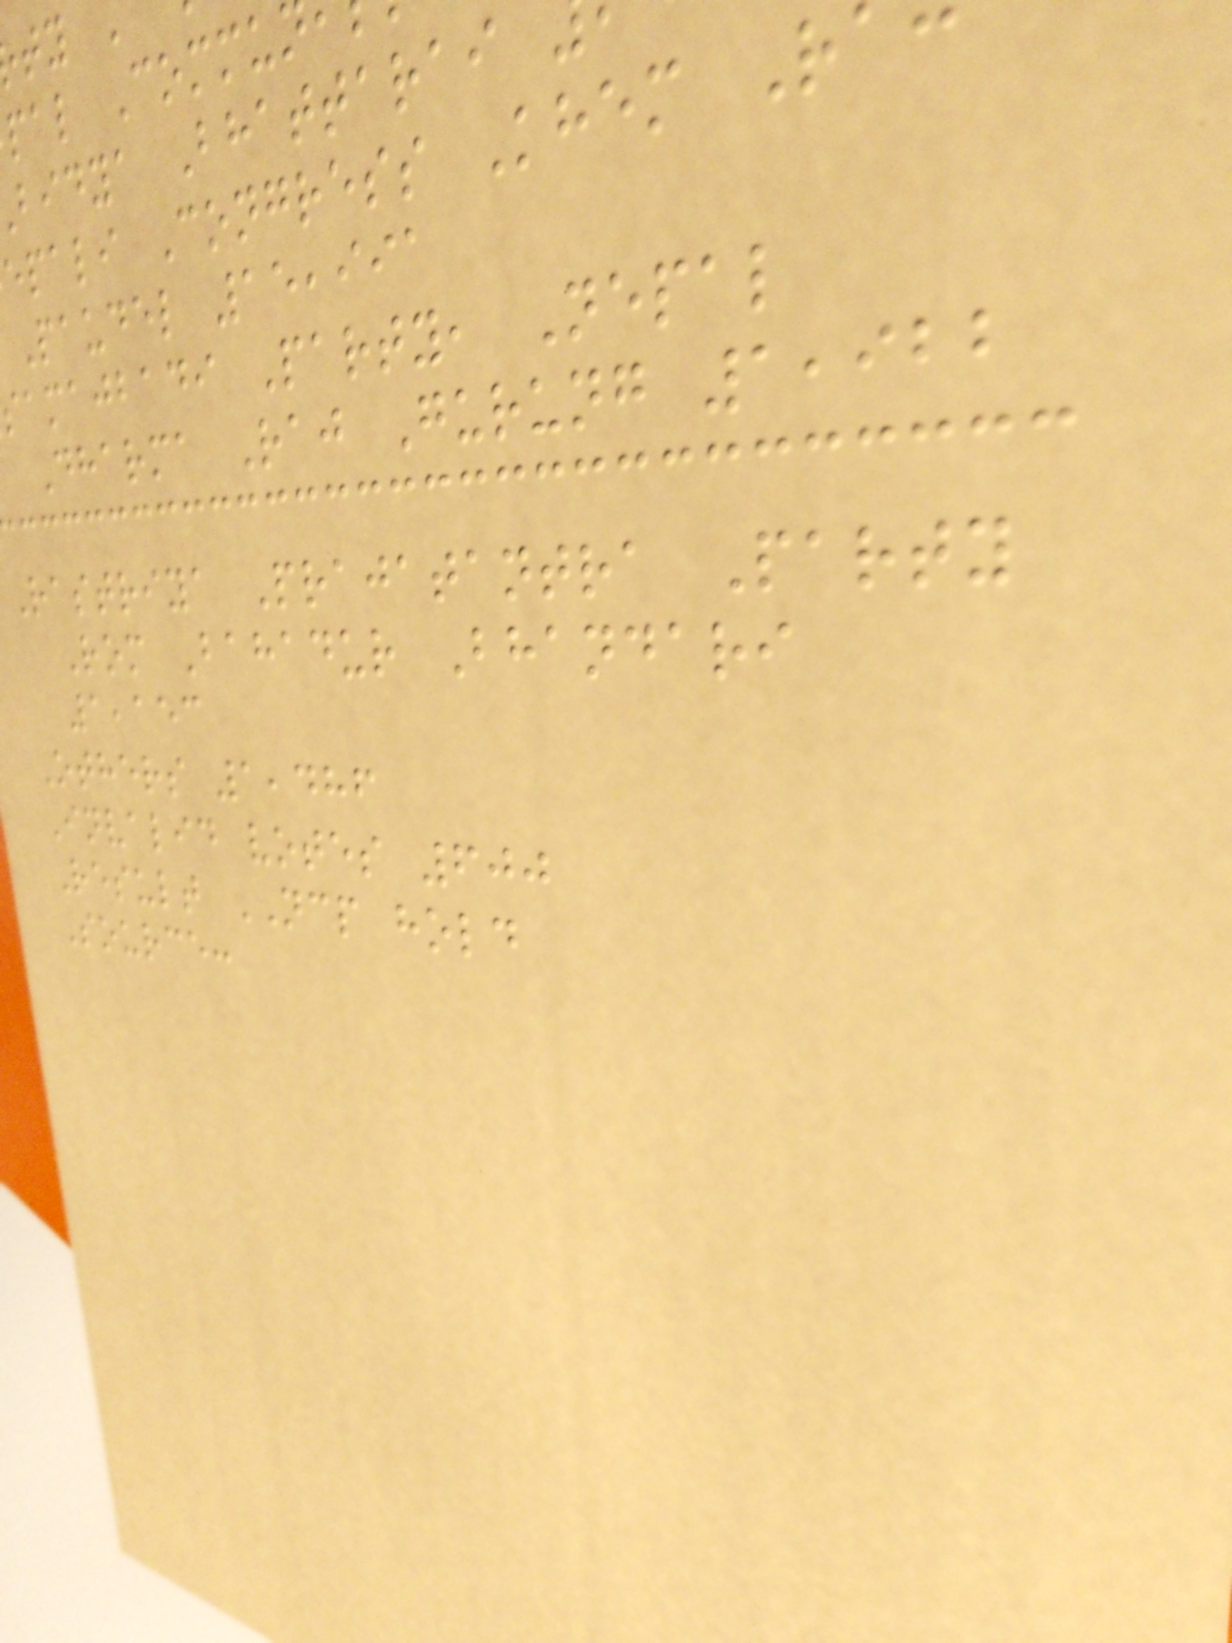pal Commu
bidya Bhattarai
epali Congress Khem R
Paudel 15,991
samajbadi Party, Nepal
Dharma Raj Gurung 1,922
Rastriya Prajatantra Party
Rom Bahadur Bhandari
1,153
Others 1,486
Invalid votes 600
Result NCP hold
Source:
